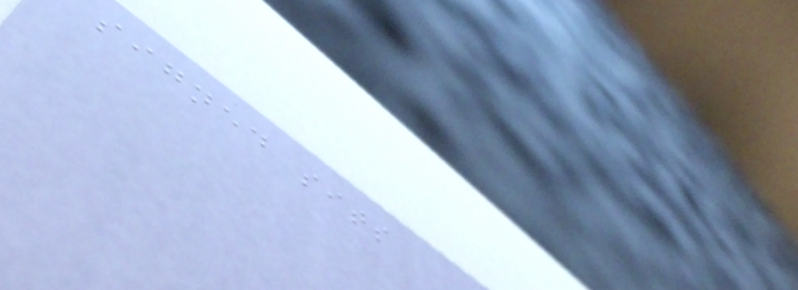signed sits
